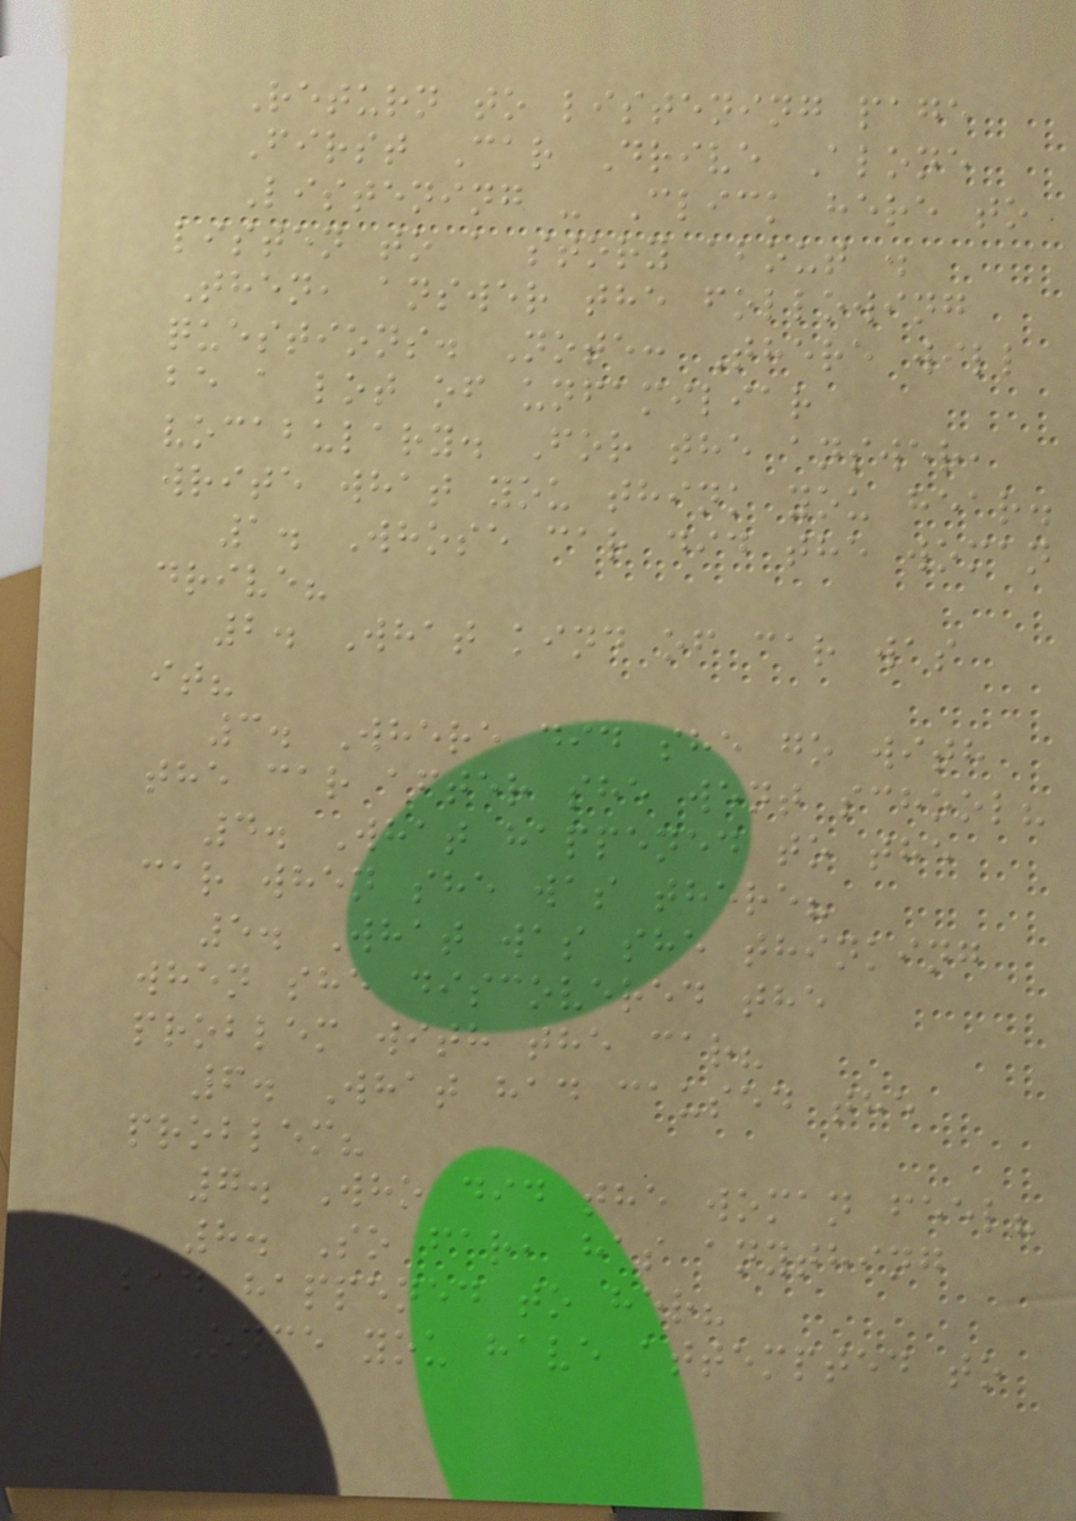Return to listening page
First Car Drive Alone
Listening - Click here to
listen to a story about .
Then, answer the following
questions. Note: There will
be a lot of unfamiliar
vocabulary. For the answer,
write what you think you hear.
1. Whose car did the woman
drive?
2. What kind of car was
it?
3. Where did she go with
the car after she went school?
4. What happened to the
car when she was there?
5. What was she thinking
when she discovered the
problem with the car?
6. What had caused the
problem?
7. Who did the woman feel?
8. So far, has anything
bad happened to her?
Once you have attempted to
